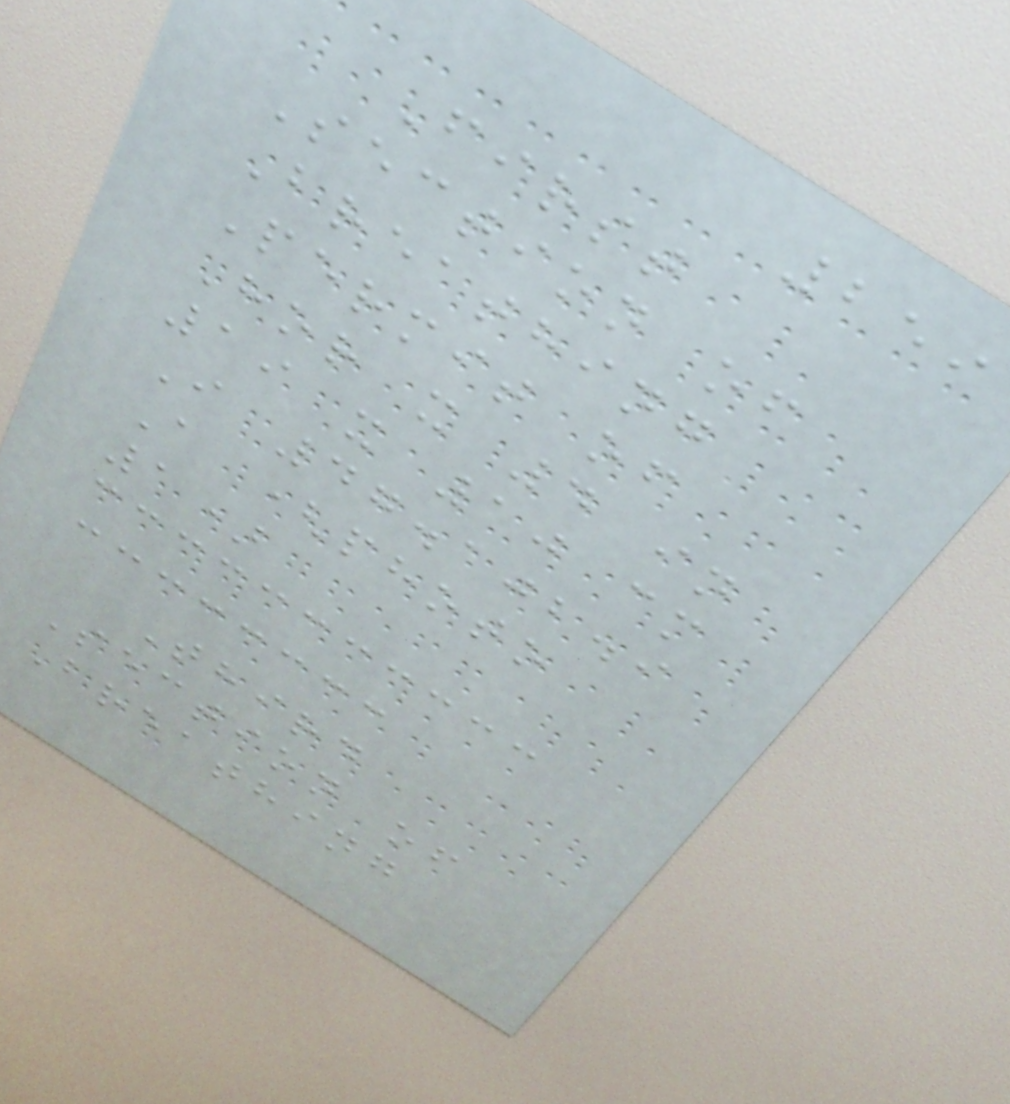259
First
Section of
Breathing
Permit of
Hor x 4 in
19 x 10 cm
I 47.102.9
A (photo
1)
Third
Section of
Breathing
